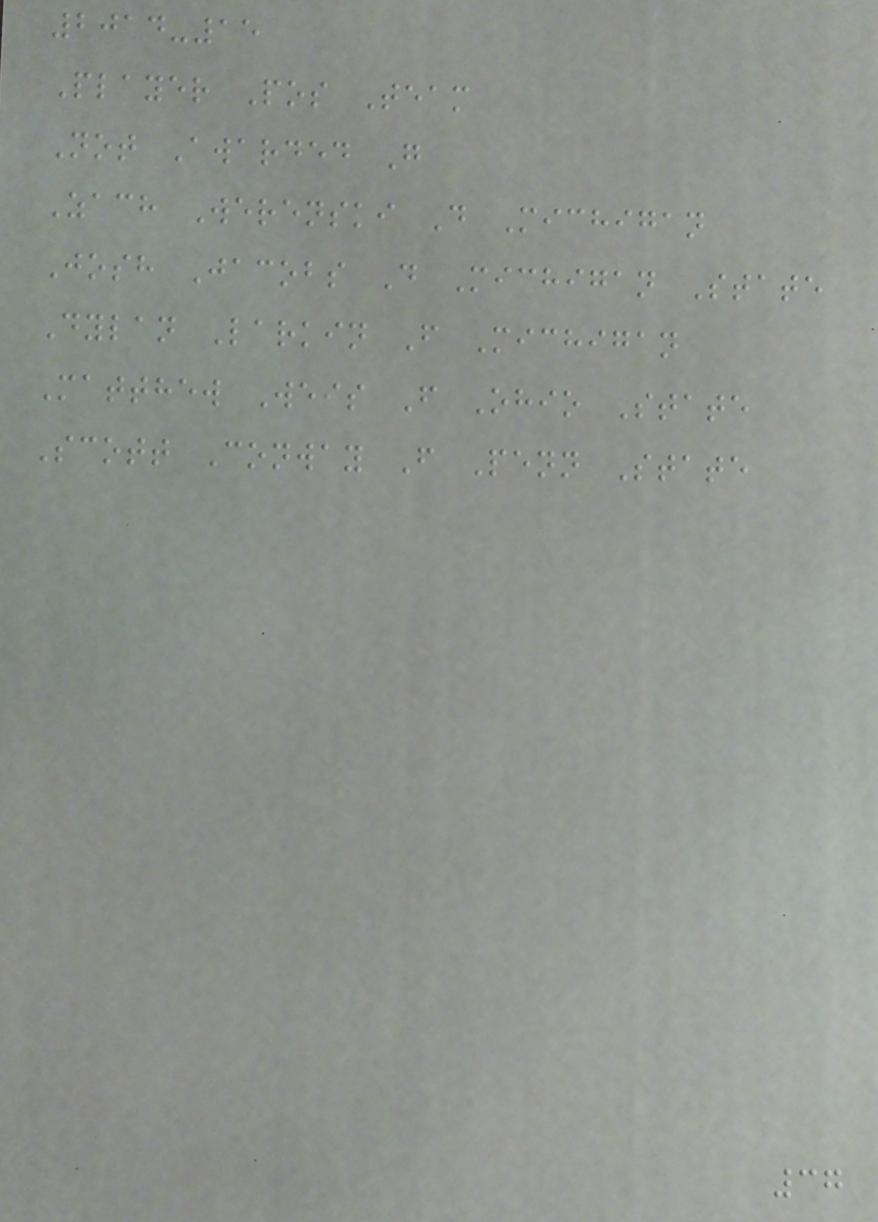2014-15
Player Pos Team
Not Awarded G
Zach Werenski D Michigan
Josh Jacobs D Michigan State
Dylan Larkin F Michigan
Matthew Weis F Ohio State
Scott Conway F Penn State
37
